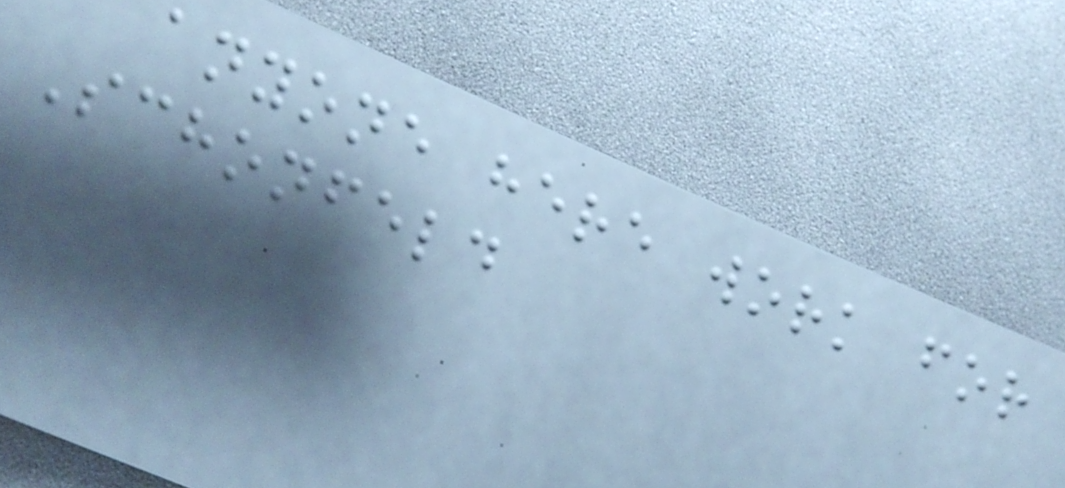anyone here work for
Schonfeld
